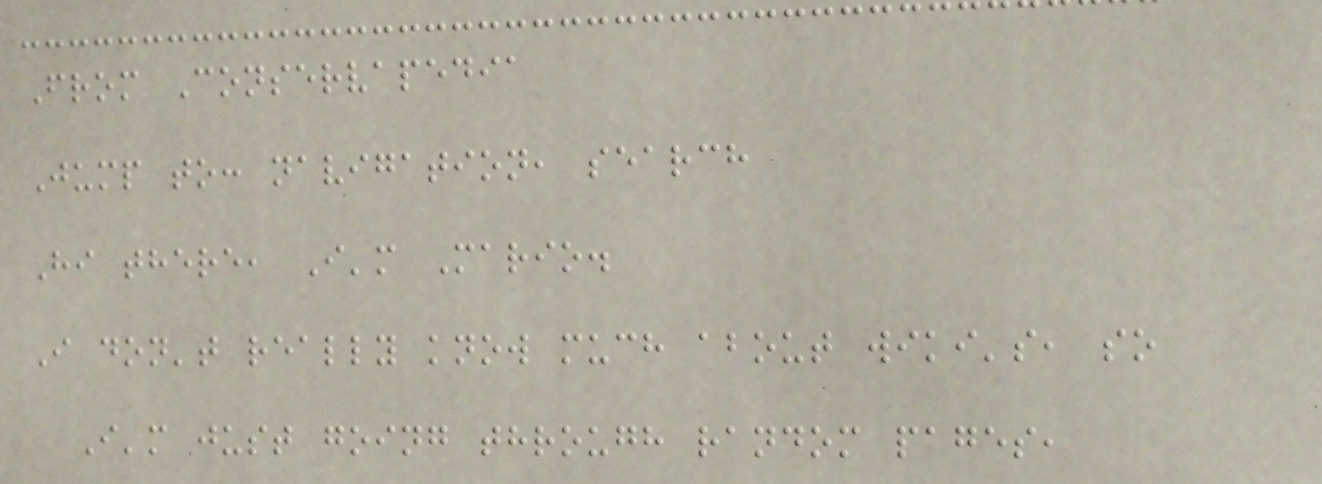From Conservapedia
Jump to: navigation, search
Hi there, I'm Mario.
I don't really know much about wiki's, so
I'm just going through random pages,
